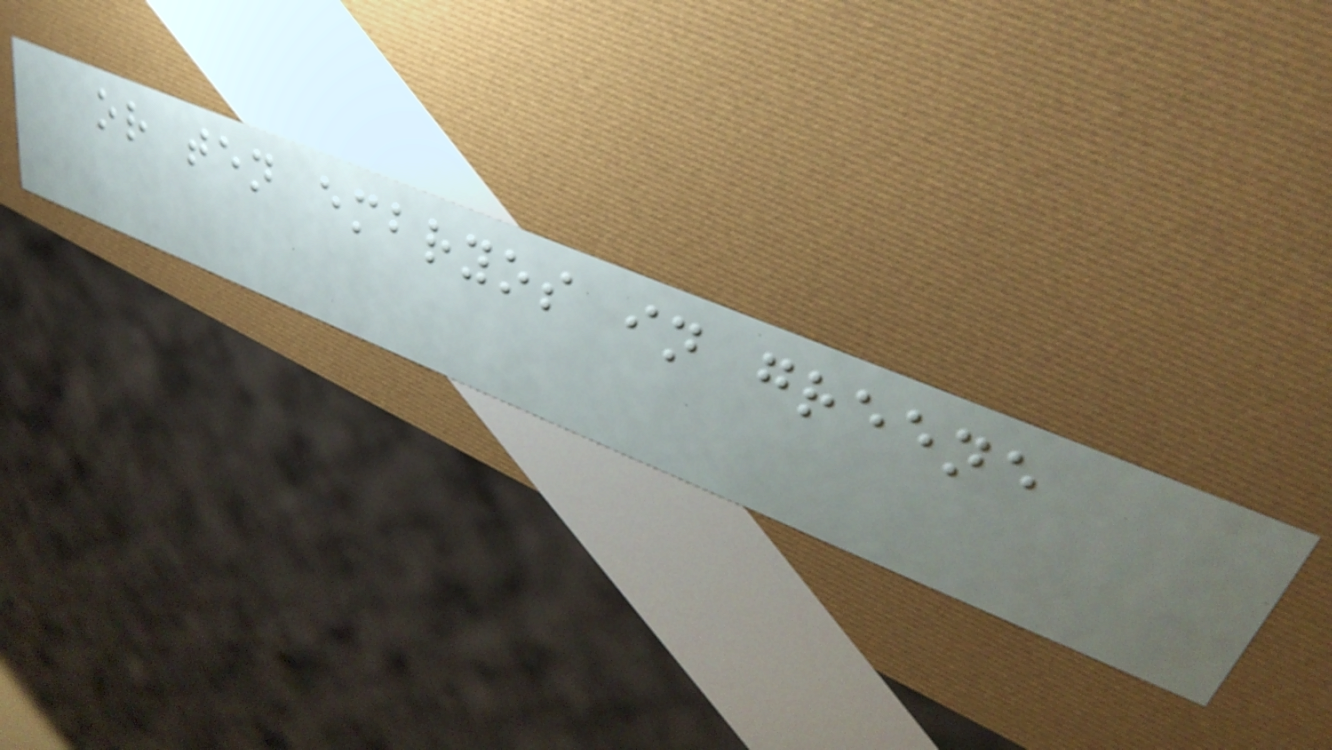or ten embryos in greene
